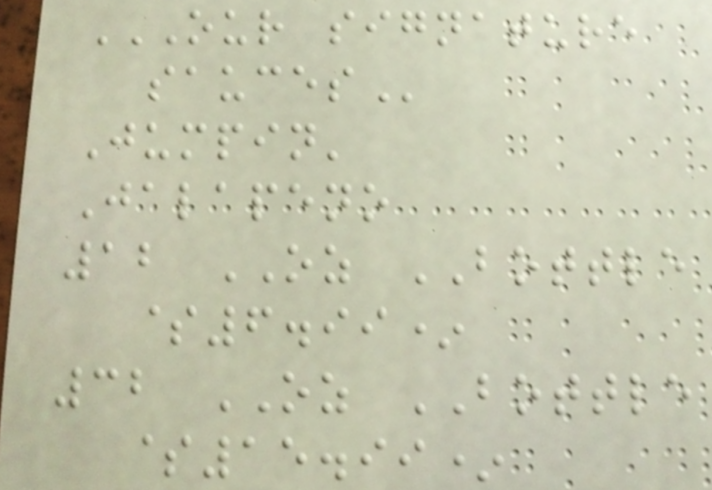OUR SIGNATURE
SAUCES
Jumpin'
Jalapeno
12 OZ BOTTLE
$6.99*
32 OZ BOTTLE
$15.99*
